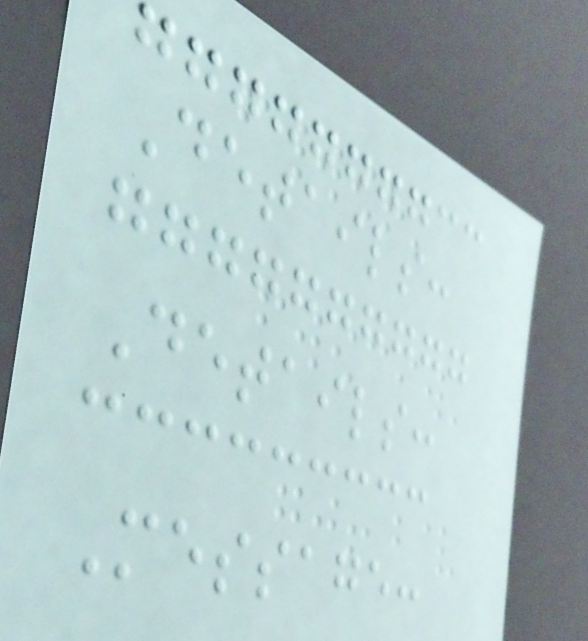Details:
Details:
Message:
